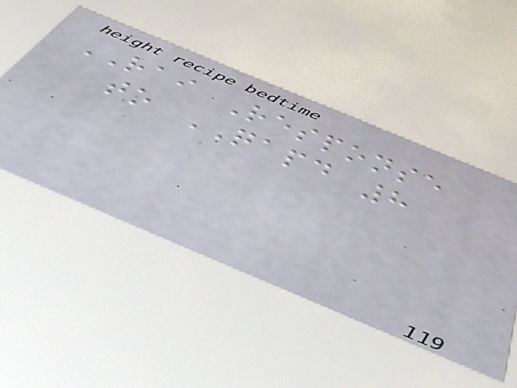RAI Response
to QAPD 8
